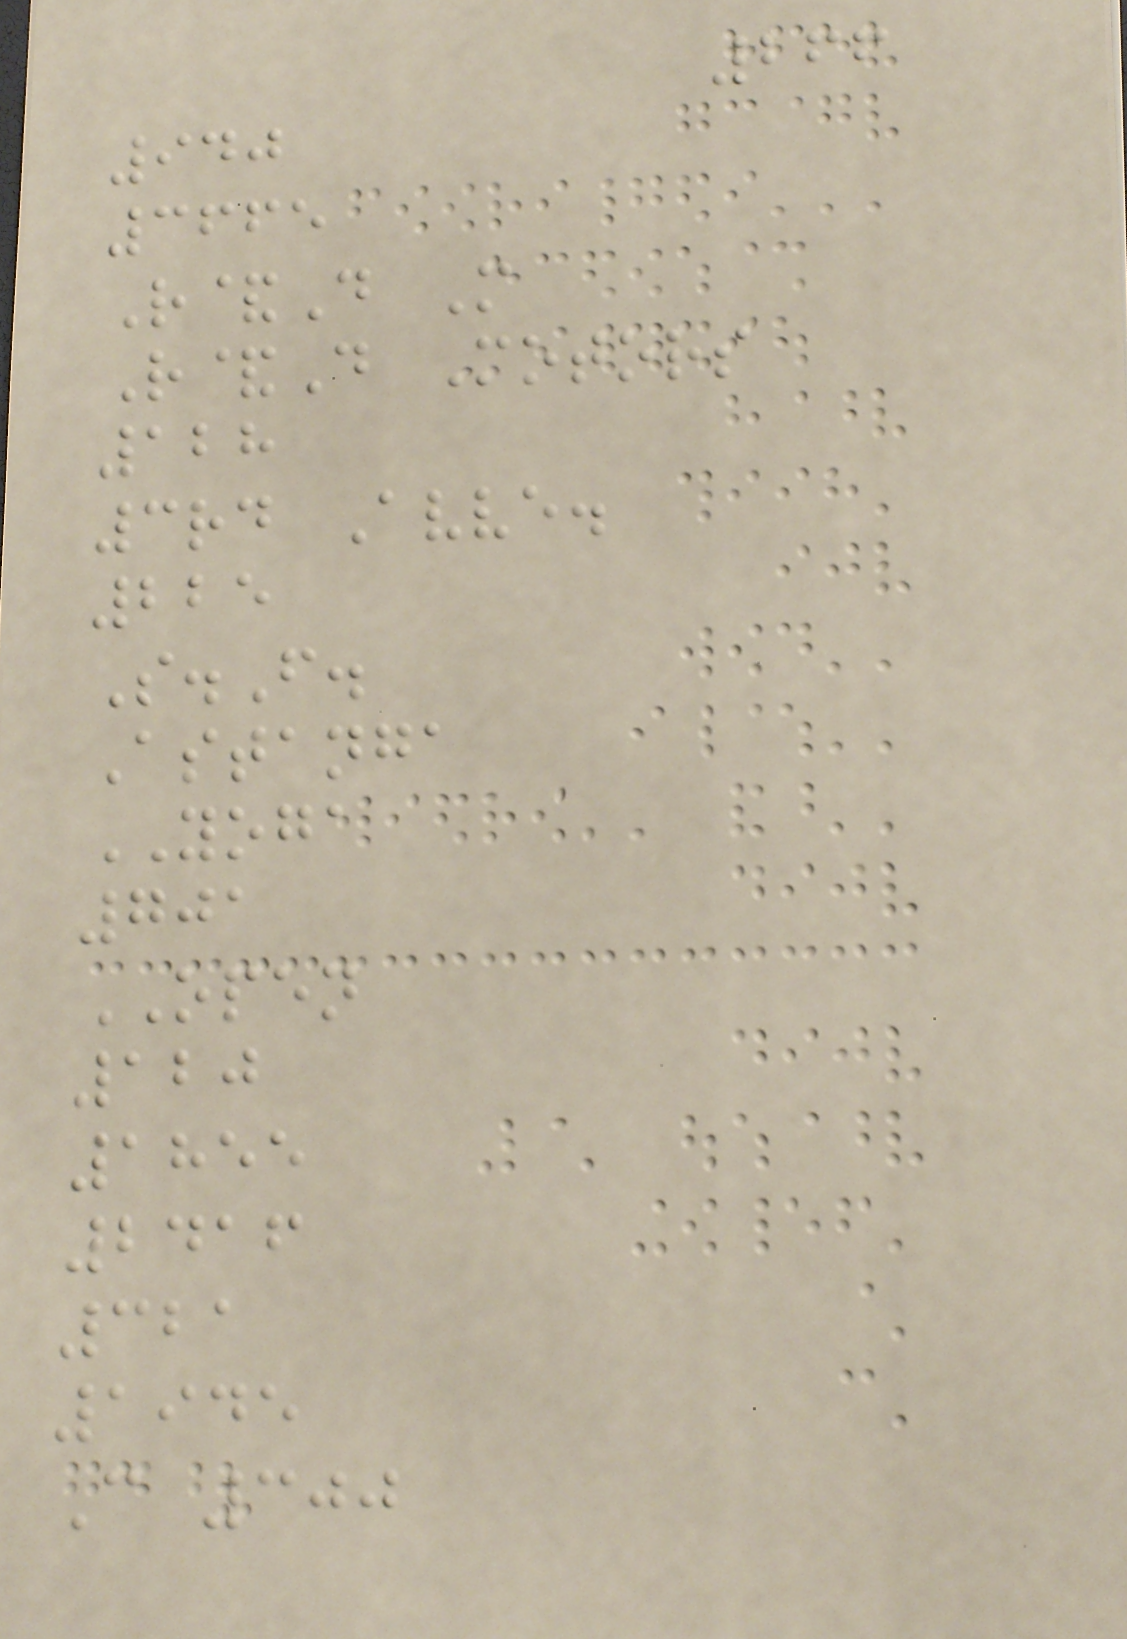266
940
3665
R&D M
R&D Motors
128
3rd Avve.
225
S.F.
Astanga
YOGA
701
OPEN
120
1855
2416
321
1945
C 300
